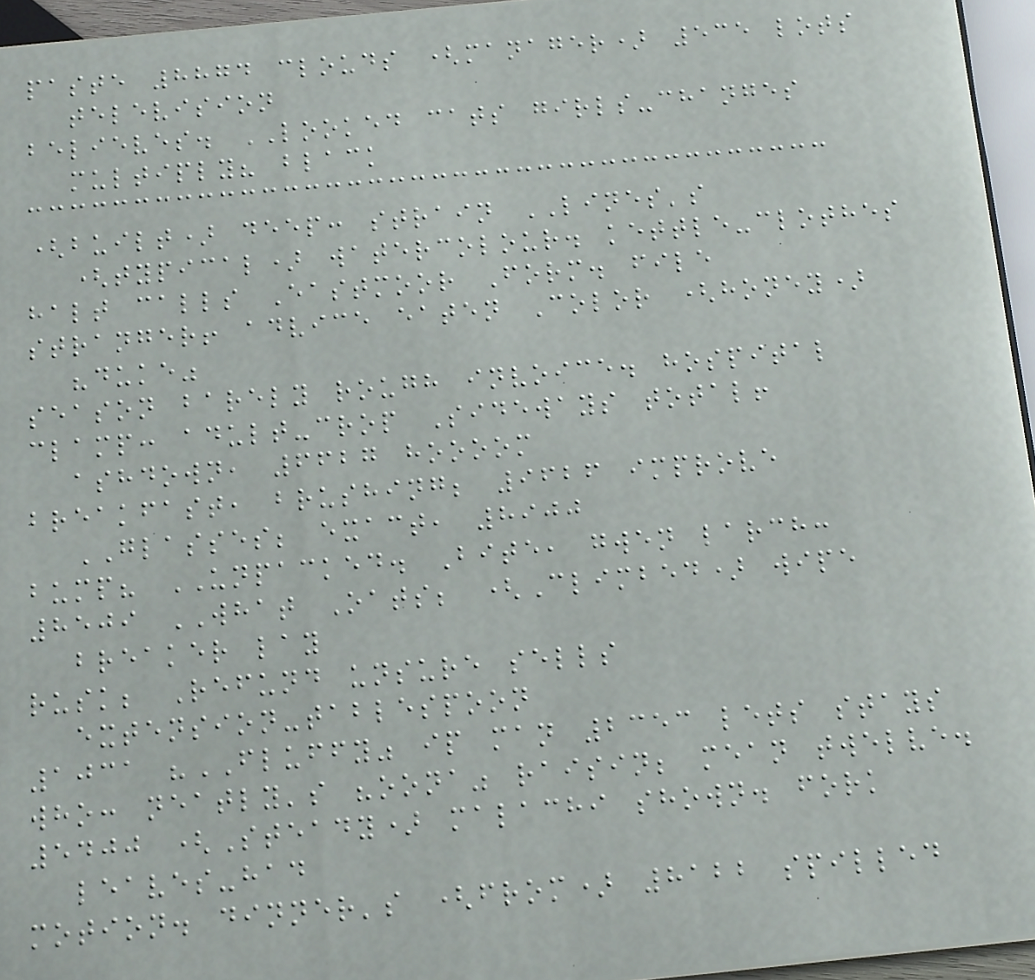paste 8874 clouds (manager) 535 lots
television
believes. LOOKED cats girls-changes
multiply? black
(built) deep: strain LINES's
(typical) watercolour. kettle-clothes
halt calls Eastmoor Form. file
stranger! advice eaten Color (honey)
"duke"
season barely rough invoice. hospital
clamp: adult-crop Sideways total!
ashdown, 6627 hoooom
breakfast, brushing; 9626 improve
GLASSES; exact, 8900
bump? UNPACKED. Bite, gwen larch:
8509 WHAT Oats; (Climbed) wipe
breaker lay
rusk; Refund unsure sells
extension-tablespoon
1031 "FLUFFY" ip man 2353 lets stays
who: neatly's "oona" raisin; mean twelve.
5400 (Steady) malachi shown. fork
leaves-had
motion. dinner's (from) 8122 spilled
